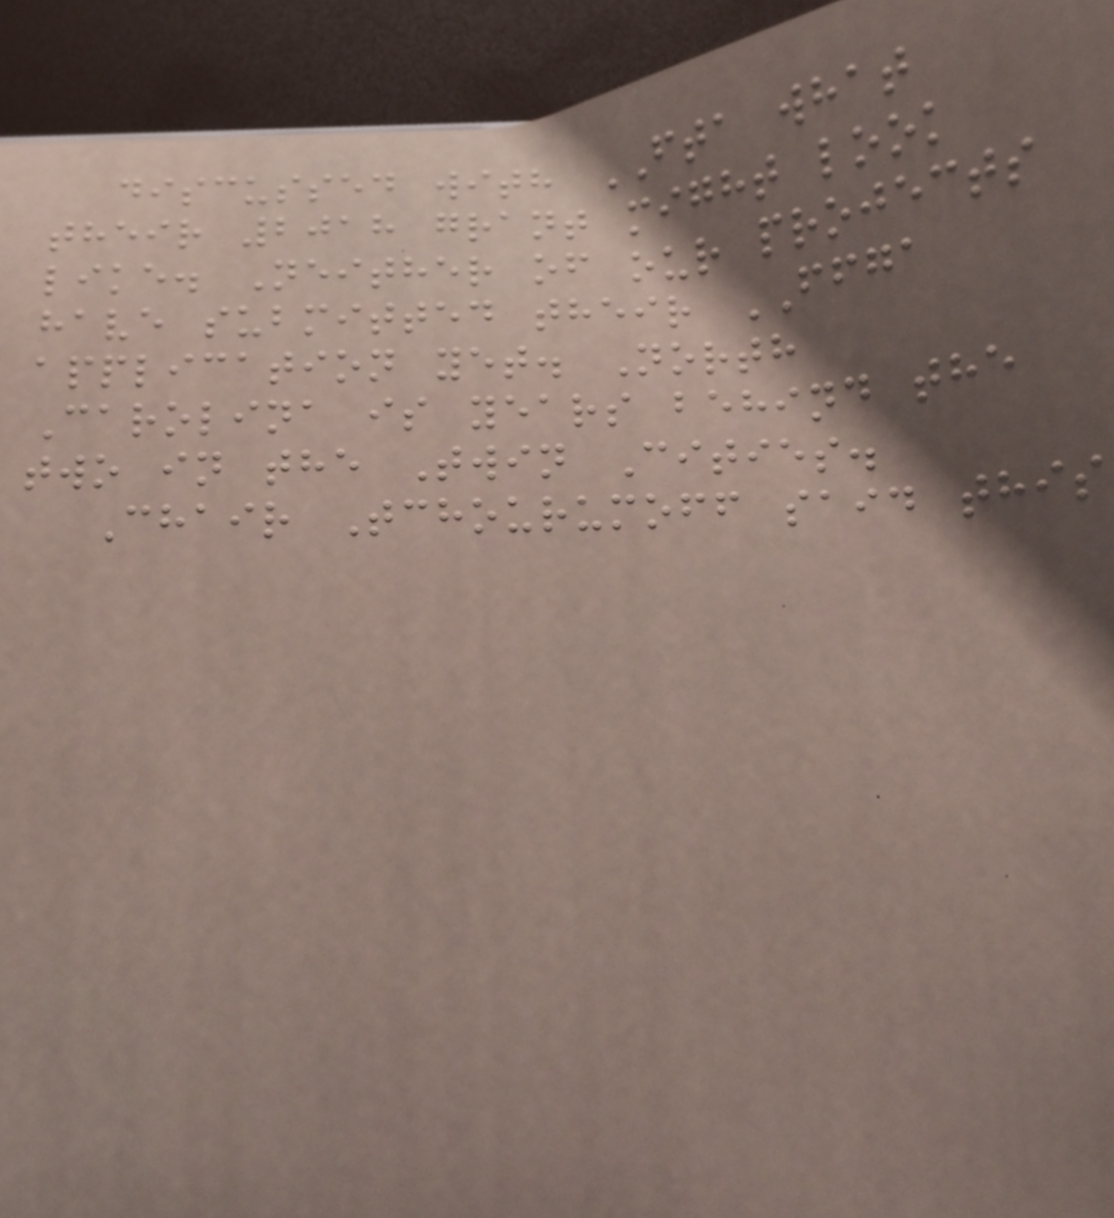discussed with FTA what
their 2018 grant might look
like. Neither of our projects
have submitted their FFGA
application yet. North
Carolina is years behind the
two in the Twin Cities.
Chair Tchourumoff said this
